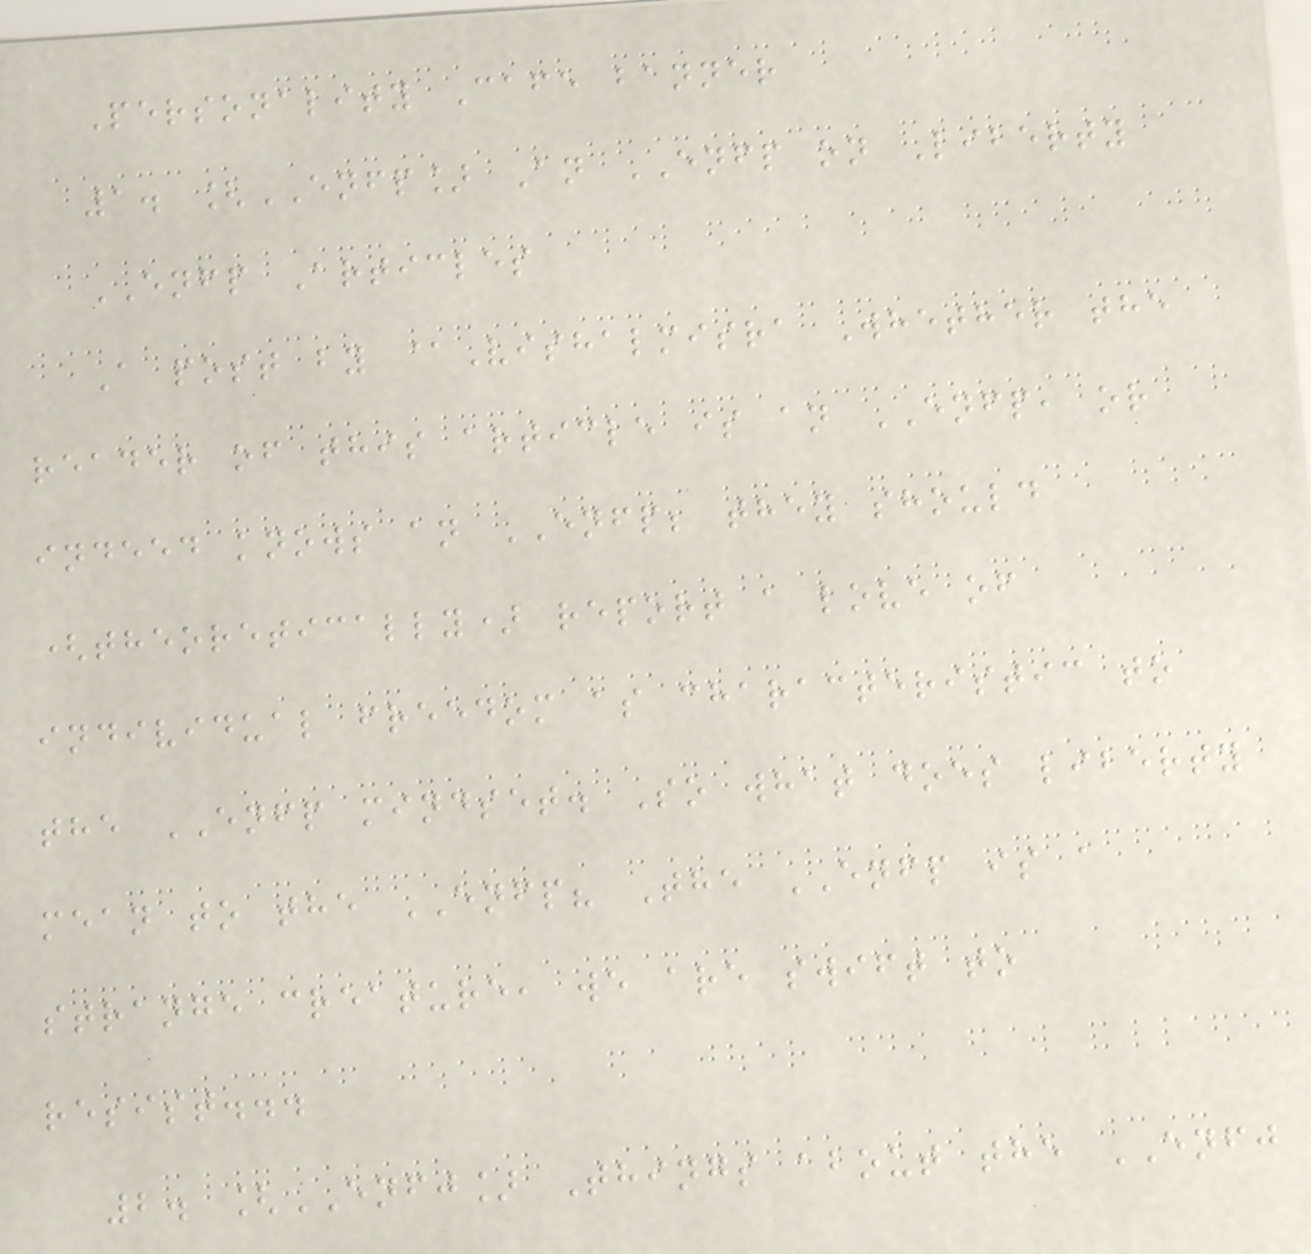Personality Cafe banner
1. [ENFP] An ENFP on Liberty
ENFP Articles
A post by @Vishalmisra Whether the
reader of this article is an ENFP, or
indeed knows an ENFP; they should
(theoretically) report a love of
individual freedom as characteristic to
the ENFP mindset. So what does liberty
mean to the ENFP? The ENFP is a
strange creature, we are swift to
resist...
2. [ENFJ] Things about the ENFJ
